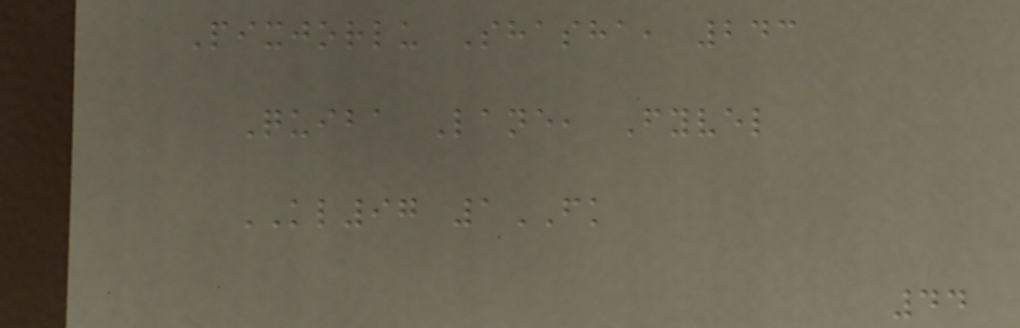Pixjorlu Shasha, 243
Quiba Lane, Fyvel
KL97 1FK
44
